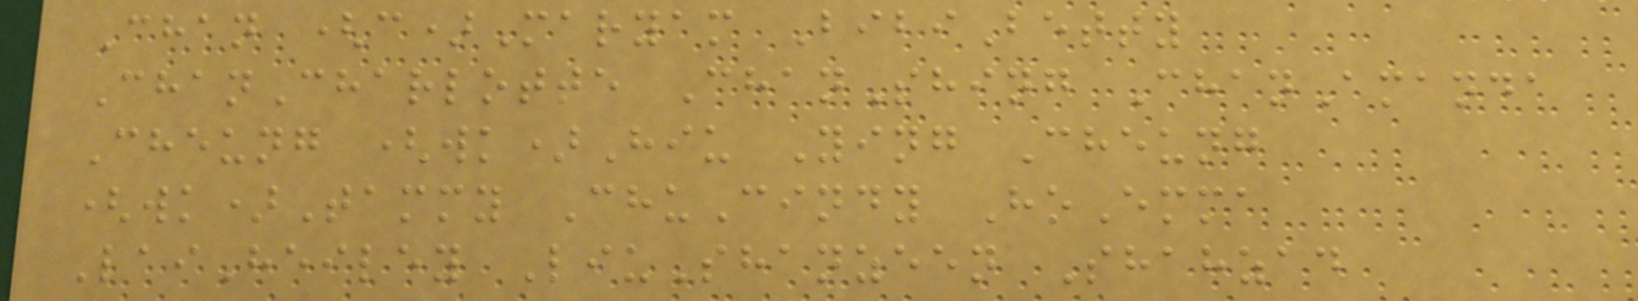Chan (c)Maryam BibiBetty
ChanCharlotte ChanShing ChanAmanda
Cheung (wk)Hiu Ying Cheung
(wk)Tammy ChuCindy HoEmma
LaiHeiley LiuShanzeen Shahzad
